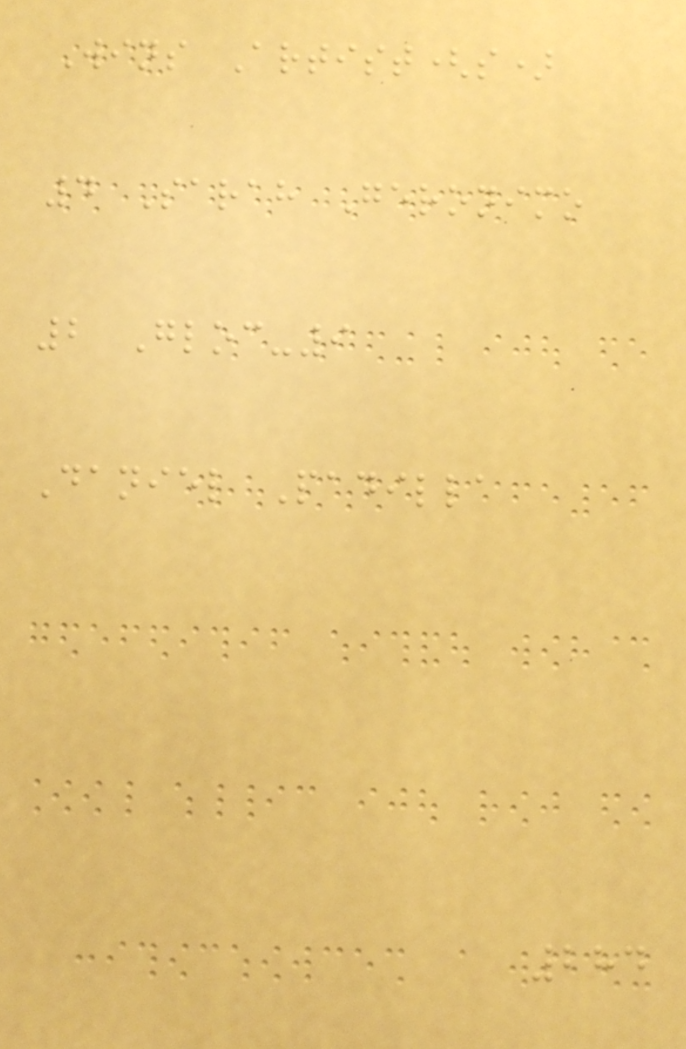Wins Artist(s)
4 Sarah Geronimo
2 Gloc-9
Daniel Padilla
284
